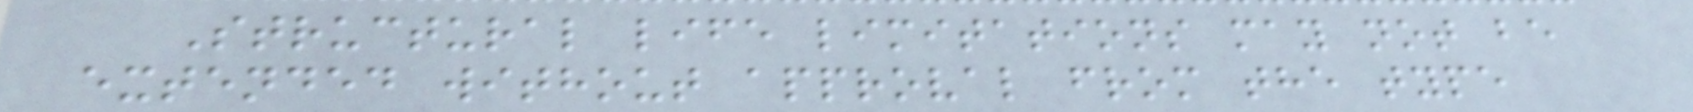Structural life limitations may not be
extended without approval from the type
